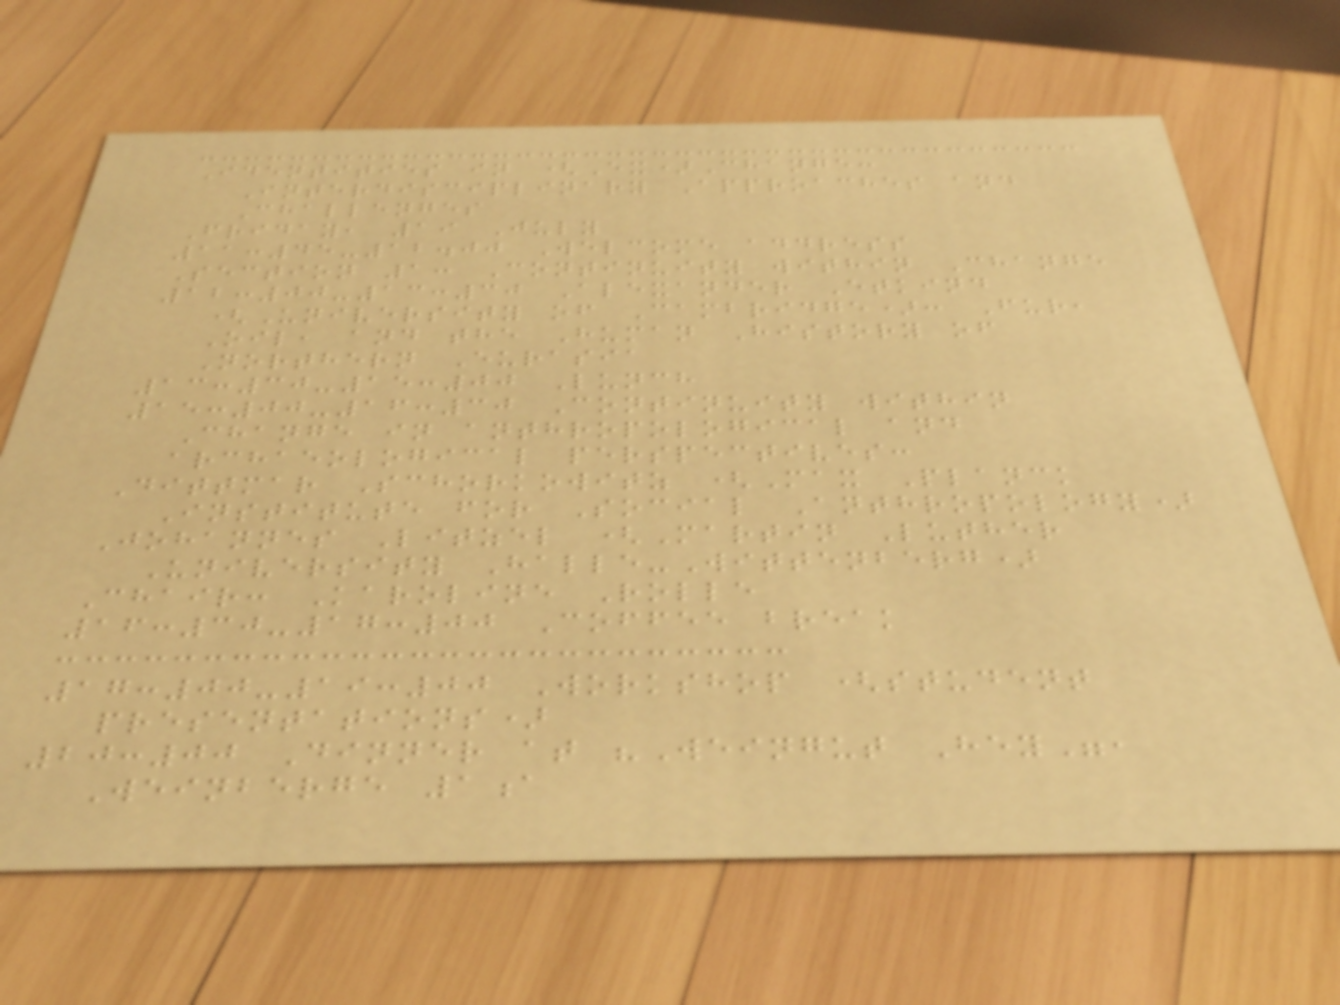Identities in (Ex)Change:
Interdisciplinary Approaches and
Challenges
Friday, 19 July
11:45-12.00 Welcome address
Section 1: Continuity within Change
12:00-13:30 Alexander Etkind
(University of Cambridge): Fur,
Oil, and the Human History of
Northern Eurasia
13:30-15:00 Lunch
15:00-16:30 Continuity within
Change in anthropological and
archaeological perspectives:
Dittmar Schorkowitz (Max Planck
Institute for Social Anthropology)
Johannes Litzel (Martin Luther
University Halle-Wittenberg)
Chair: Karoline Rolle
16:30-17:00 Coffee break
17:00-19:00 Workshop (student
presentations)
20:00 Dinner at "Weingut Hey",
Weinberge 1a
